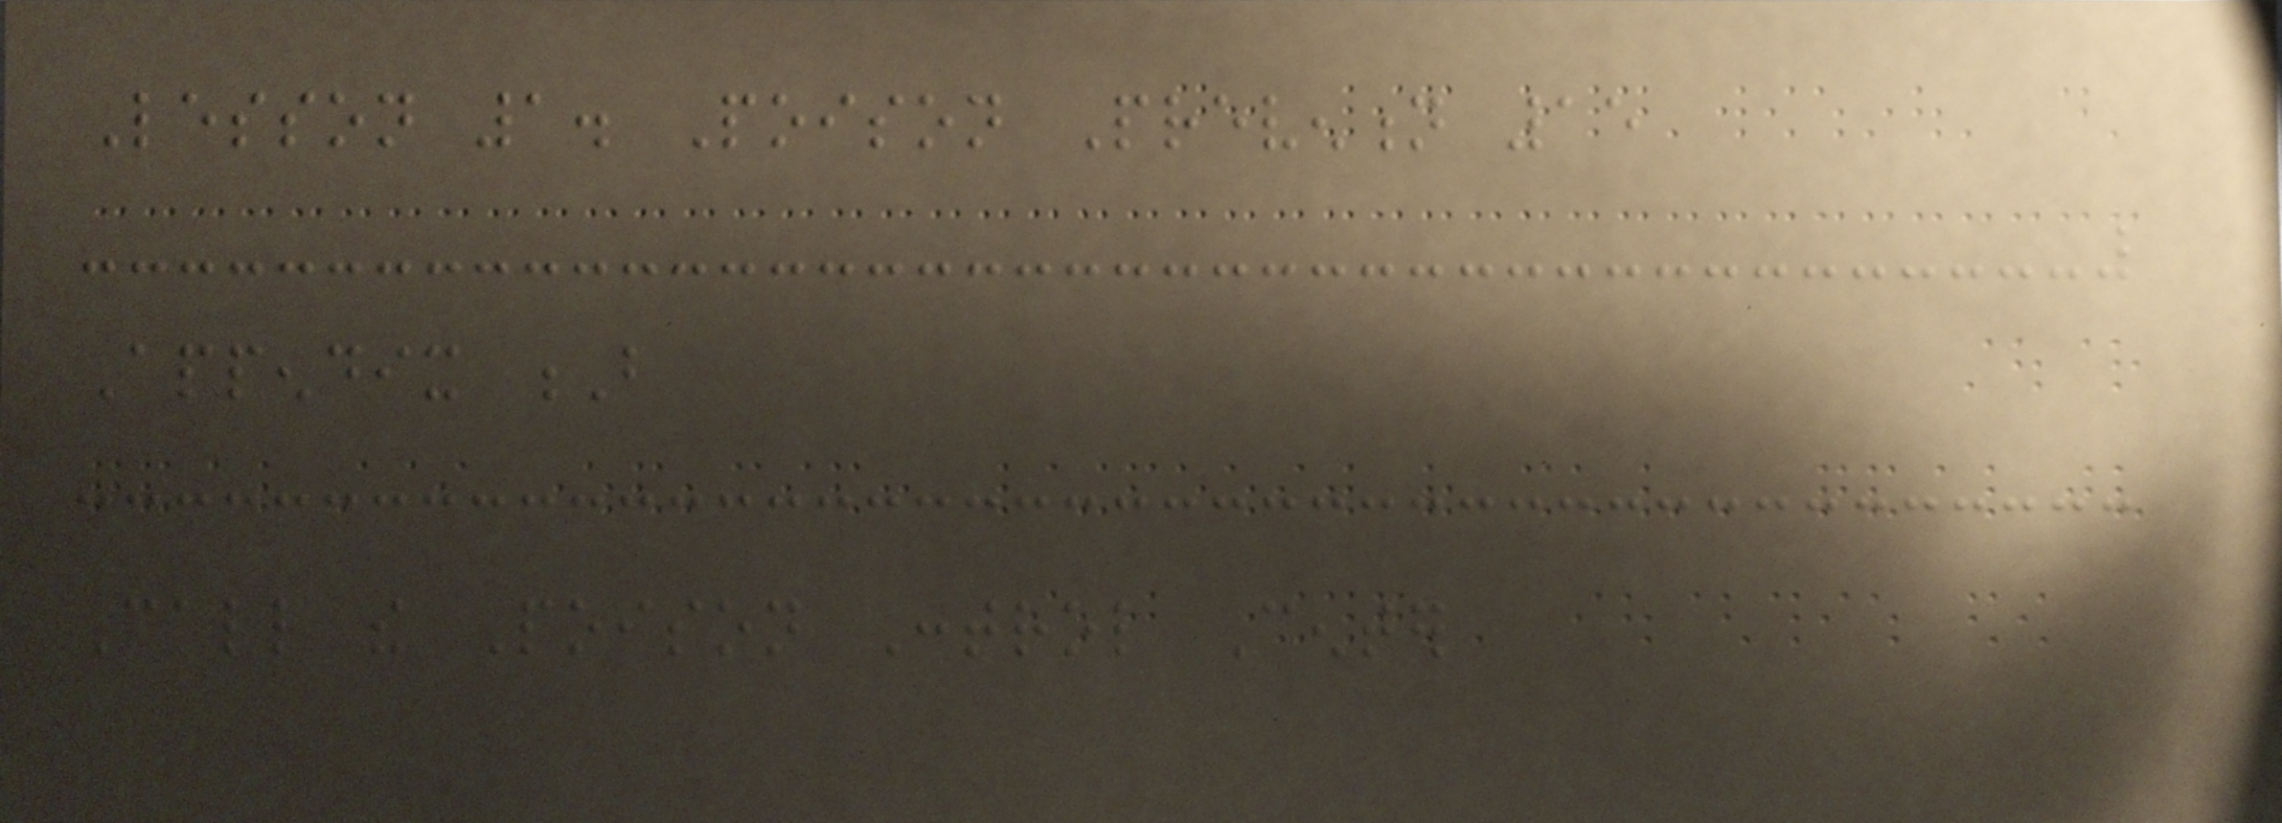Lesson 1. Poison Prevention 15
Appendix B
Call the Poison Control Center
